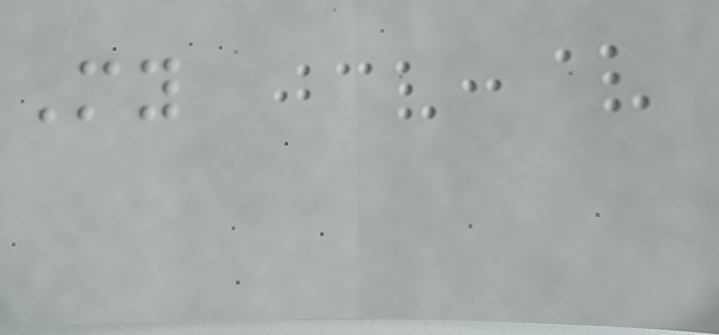My
